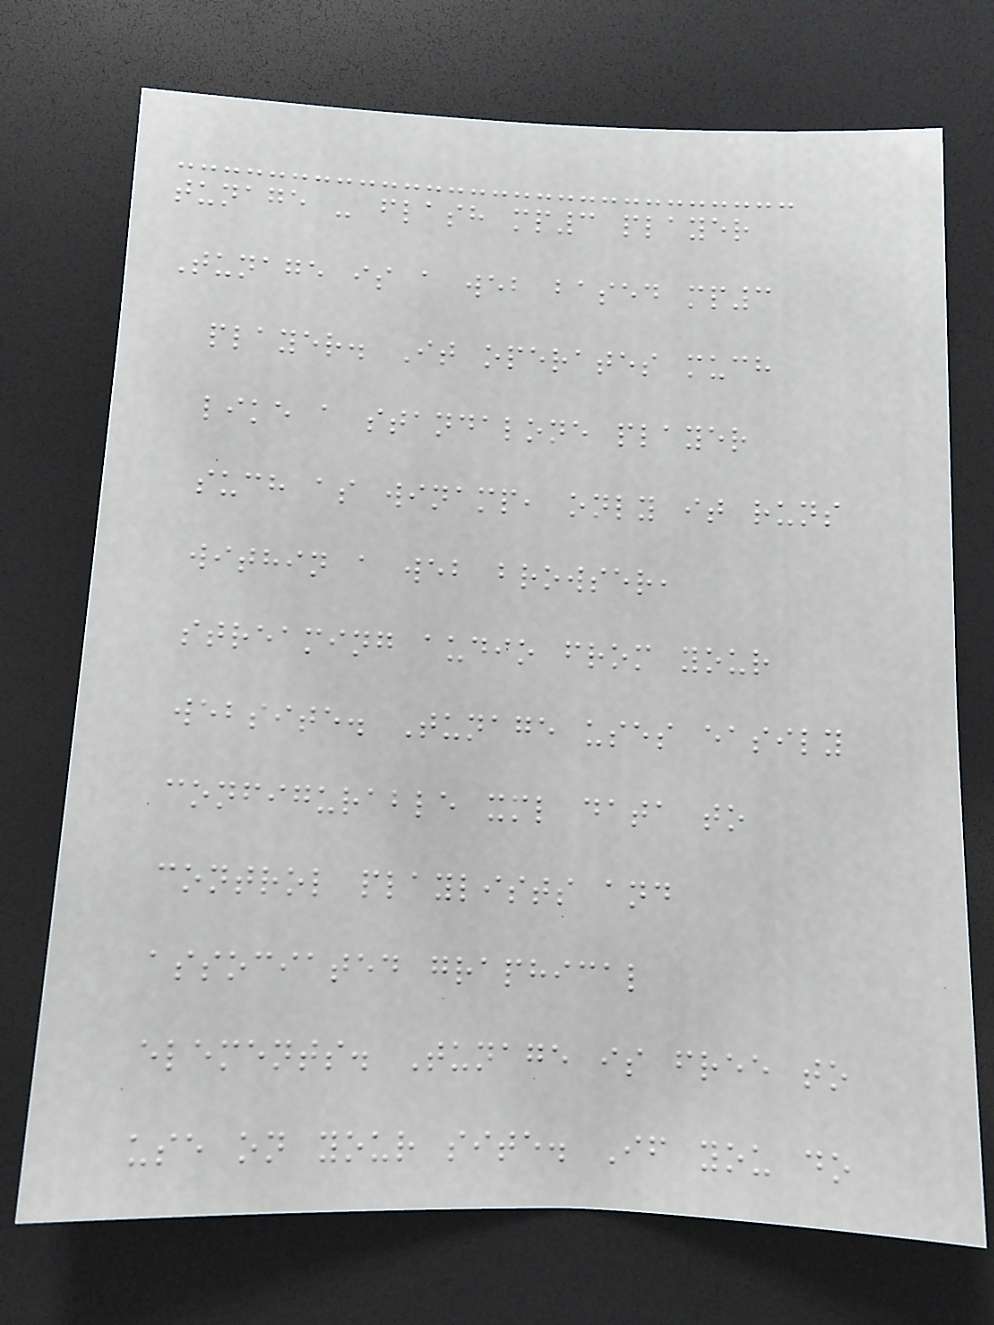tunage - flash mp3 player
Tunage is a web based mp3
player. It operates much
like a standalone player
such as winamp, only it runs
within a web browser,
streaming audio from your
website. Tunage uses easily
configurable xml data to
control playlists and
associated graphical
elements. Tunage is free to
use on your site. If you do
